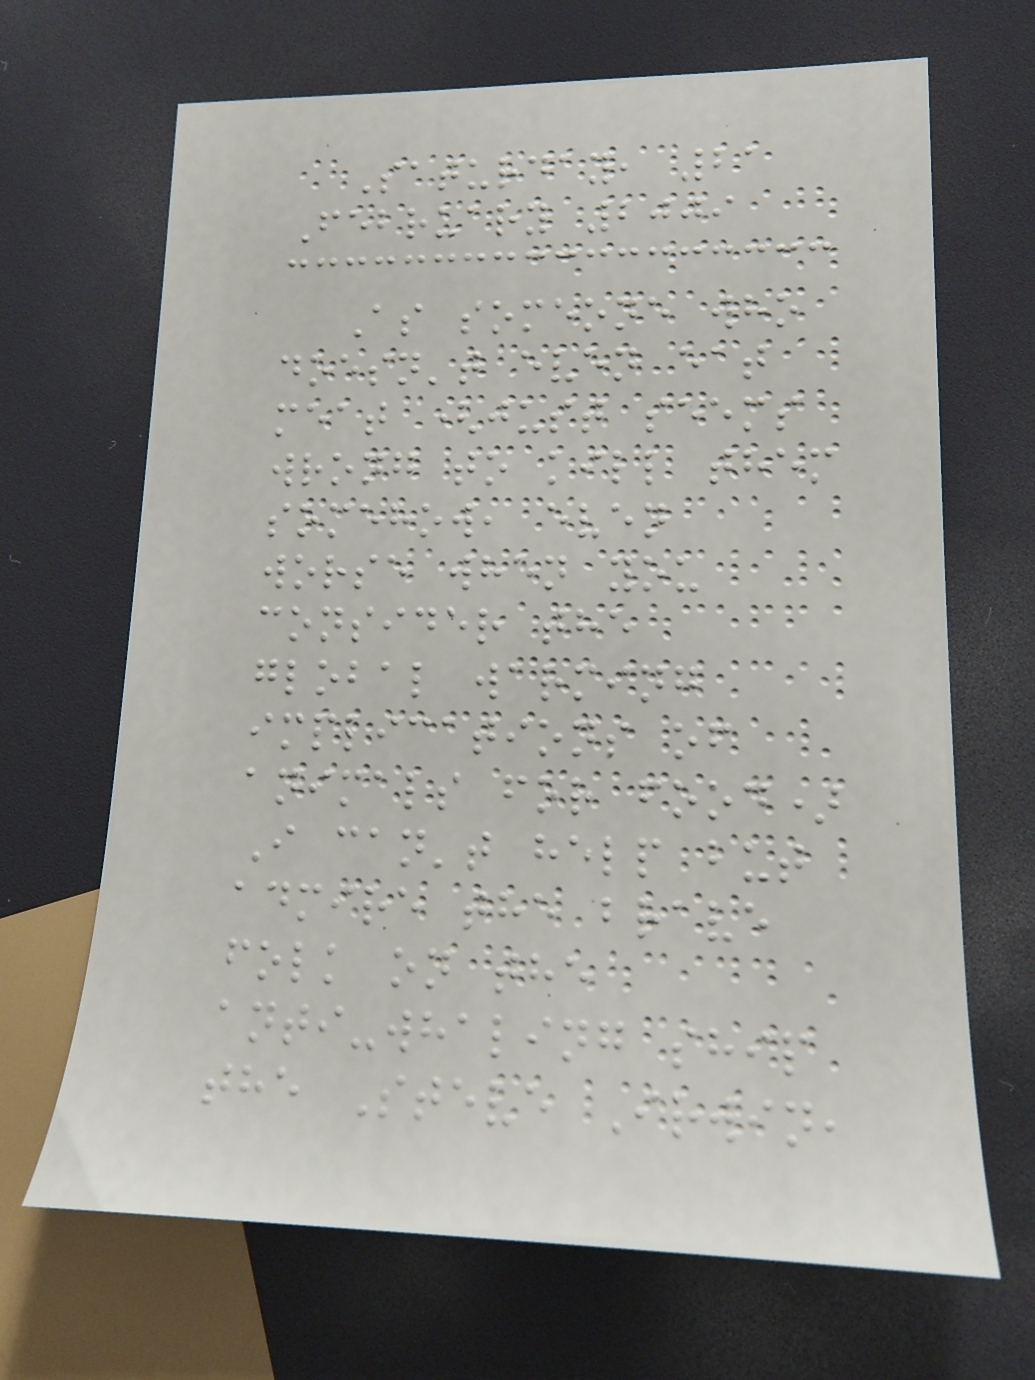Saturday, 21
February 2009
As someone who
doesn't even eat
meat (just seems
wrong to kill them
somehow, even
worse when you
consider the
global warming
implications of
animals for food)
I can't help but
admire the brave
folk on the
anti-whaling ship
the Steve Irwin,
